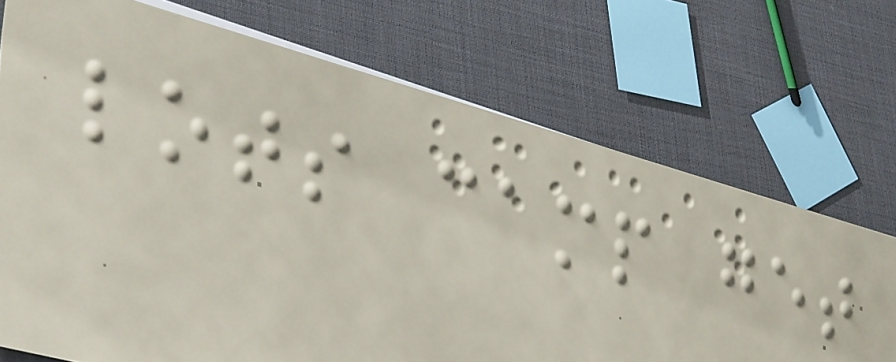lots camp get
